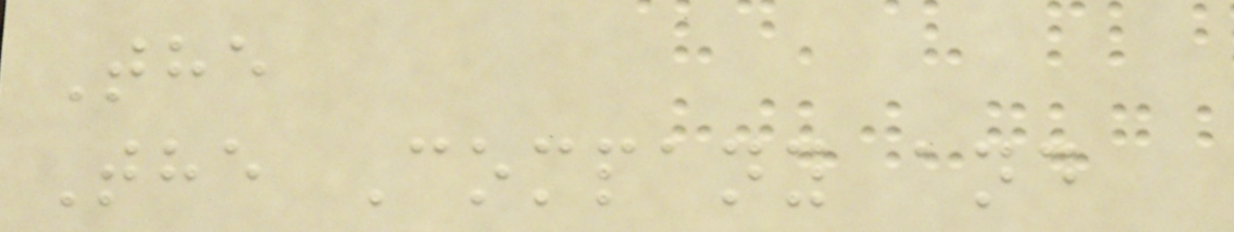The
The Company and
